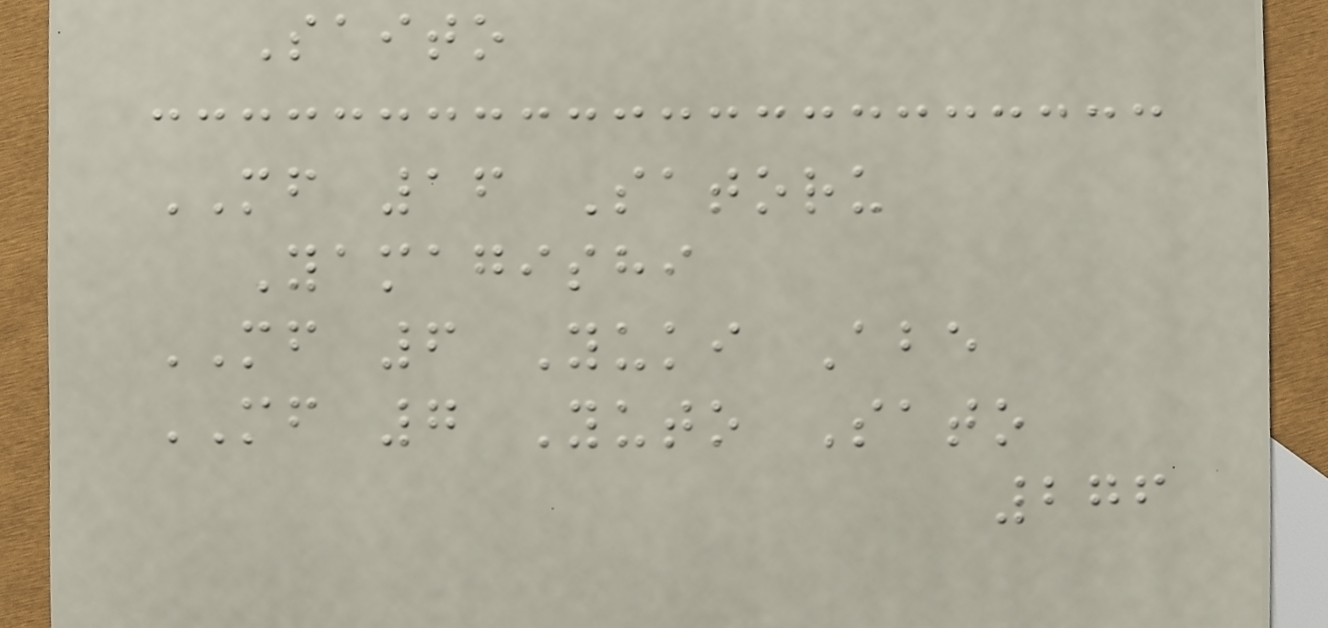Saito
MF 16 Satoru
Yamagishi
MF 6 Yuki Abe
MF 7 Yuto Sato
276
